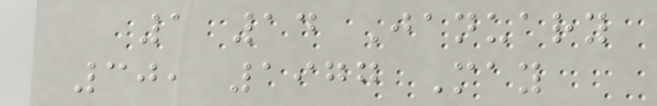1 14 January
30, 1977 May
